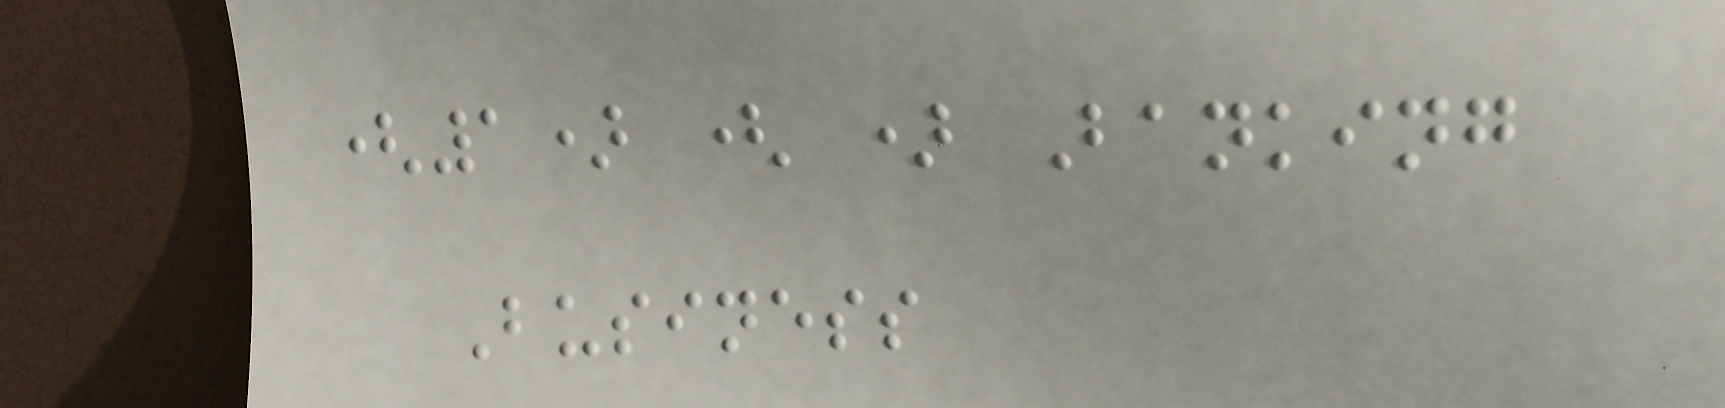(1) ( ) Banking
Business
